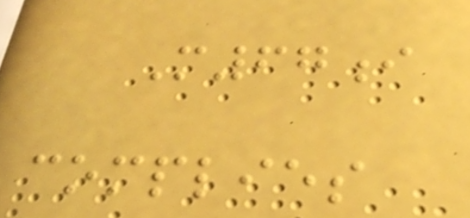M67i
complies
